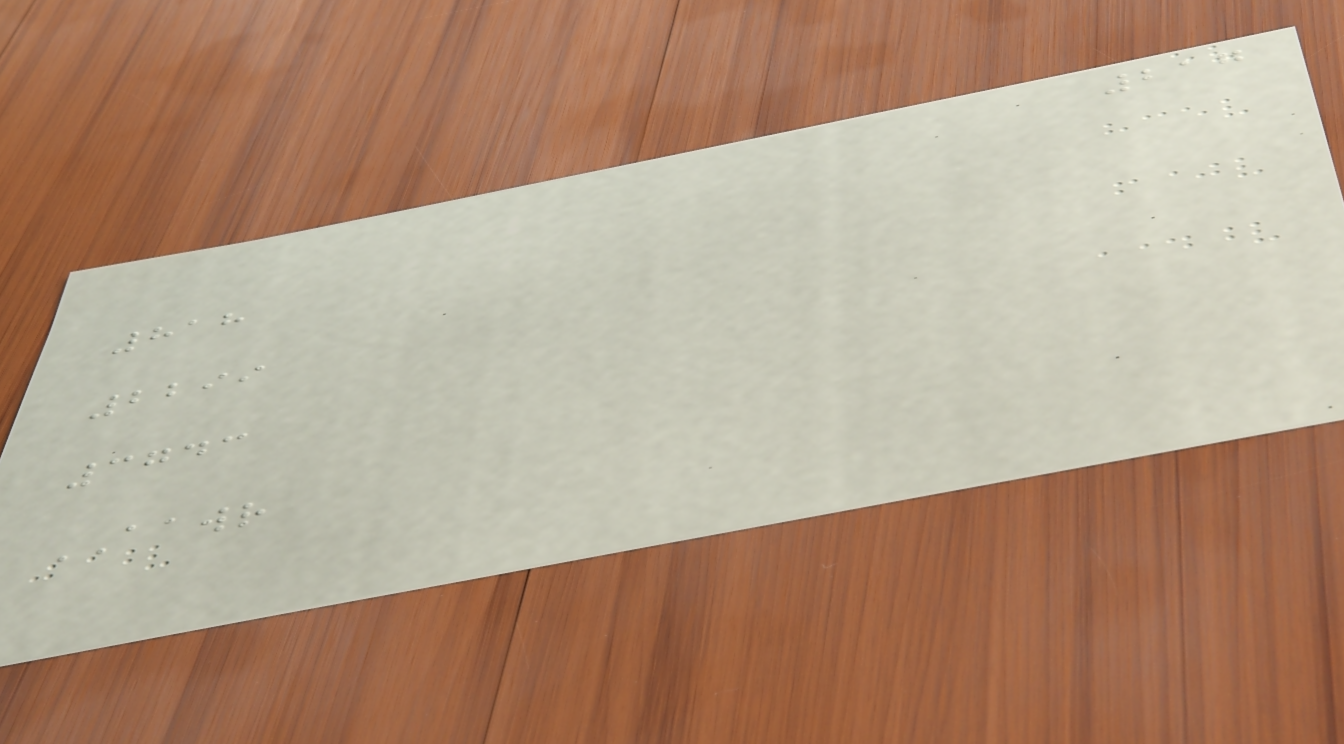217
818
2299
3743
AAWR
